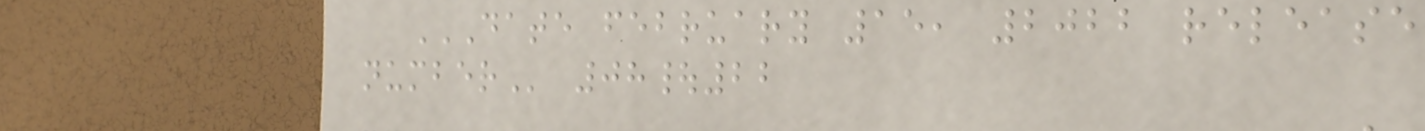DATE FEBRUARY 15, 2022 RELEASE
NUMBER 08|22
